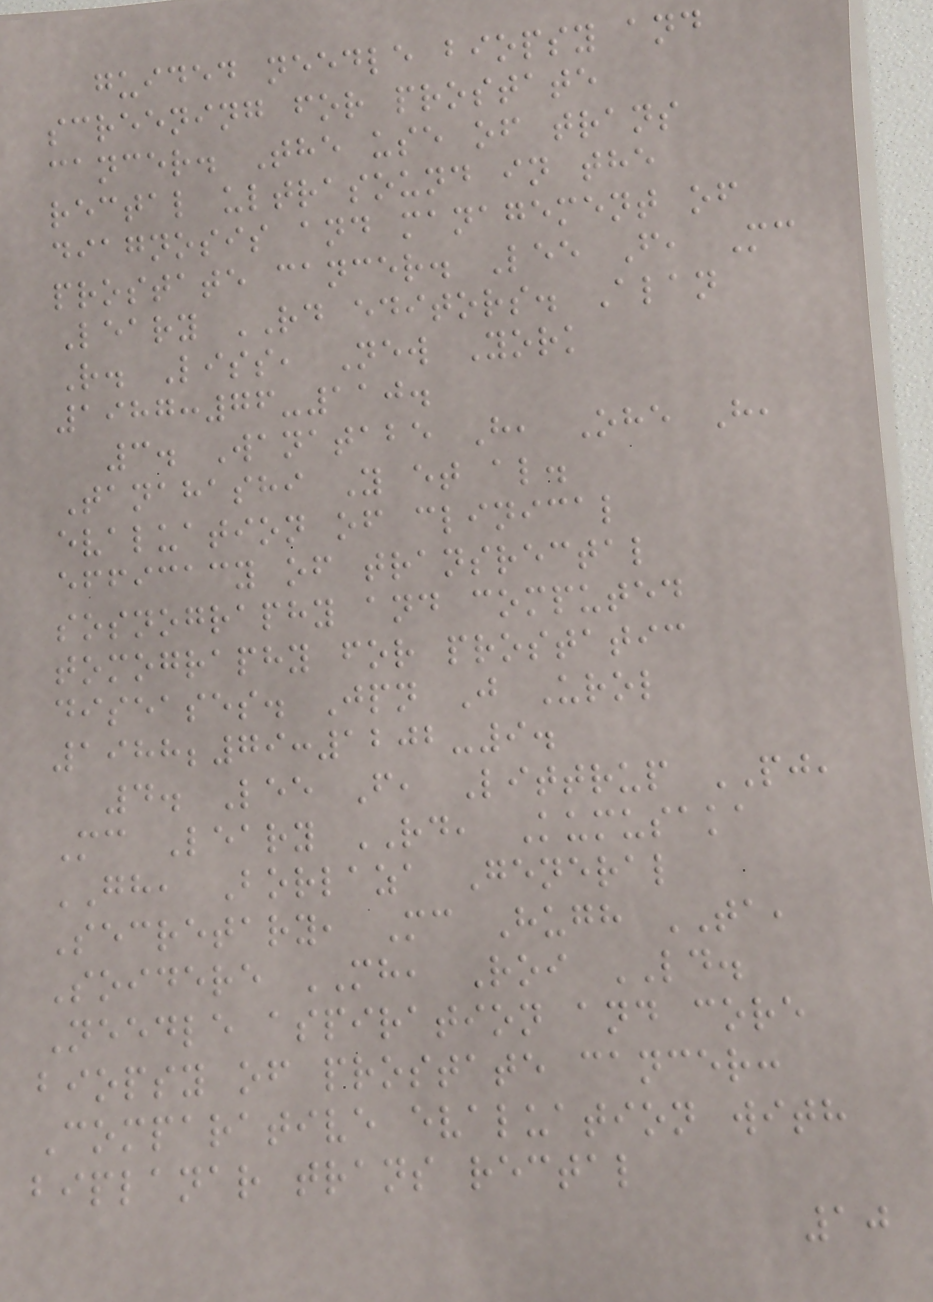guided needle biopsy and
screening for prostate
cancer. The use of trans
rectal ultrasound in the
diagnosis and management of
prostate cancer. Lee F, Mc
Leary RD editors. Alan
R. Liss, New York
1987:76-110.
3. Wanatabe H, Ohe H,
Tanahashi Y et al.
evaluation of clinical
efficacy of transrectal
sosnography and computed
tomography for prostatic
diseases. Jpn J Urol
1988;79:1202-9.
4. Lee F, Littrup PJ,
Mc Leary RD, Kumusaka
GH, Borlaza General
Secretary, Mc Hugh TA,
Soidere MH, Roi LD.
Needle aspiration and core
biopsy of prostate cancer:
Comparative evaluation with
biplanar trans rectal
10
